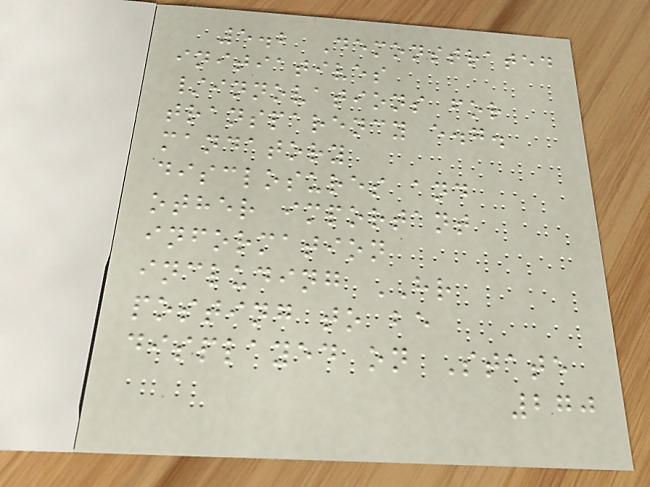5.2 Demonstrated
initiatives
/innovations for
transparency e.g.
mandatory
disclosures and
other important
information
including HR
posting to be
displayed on State
270
